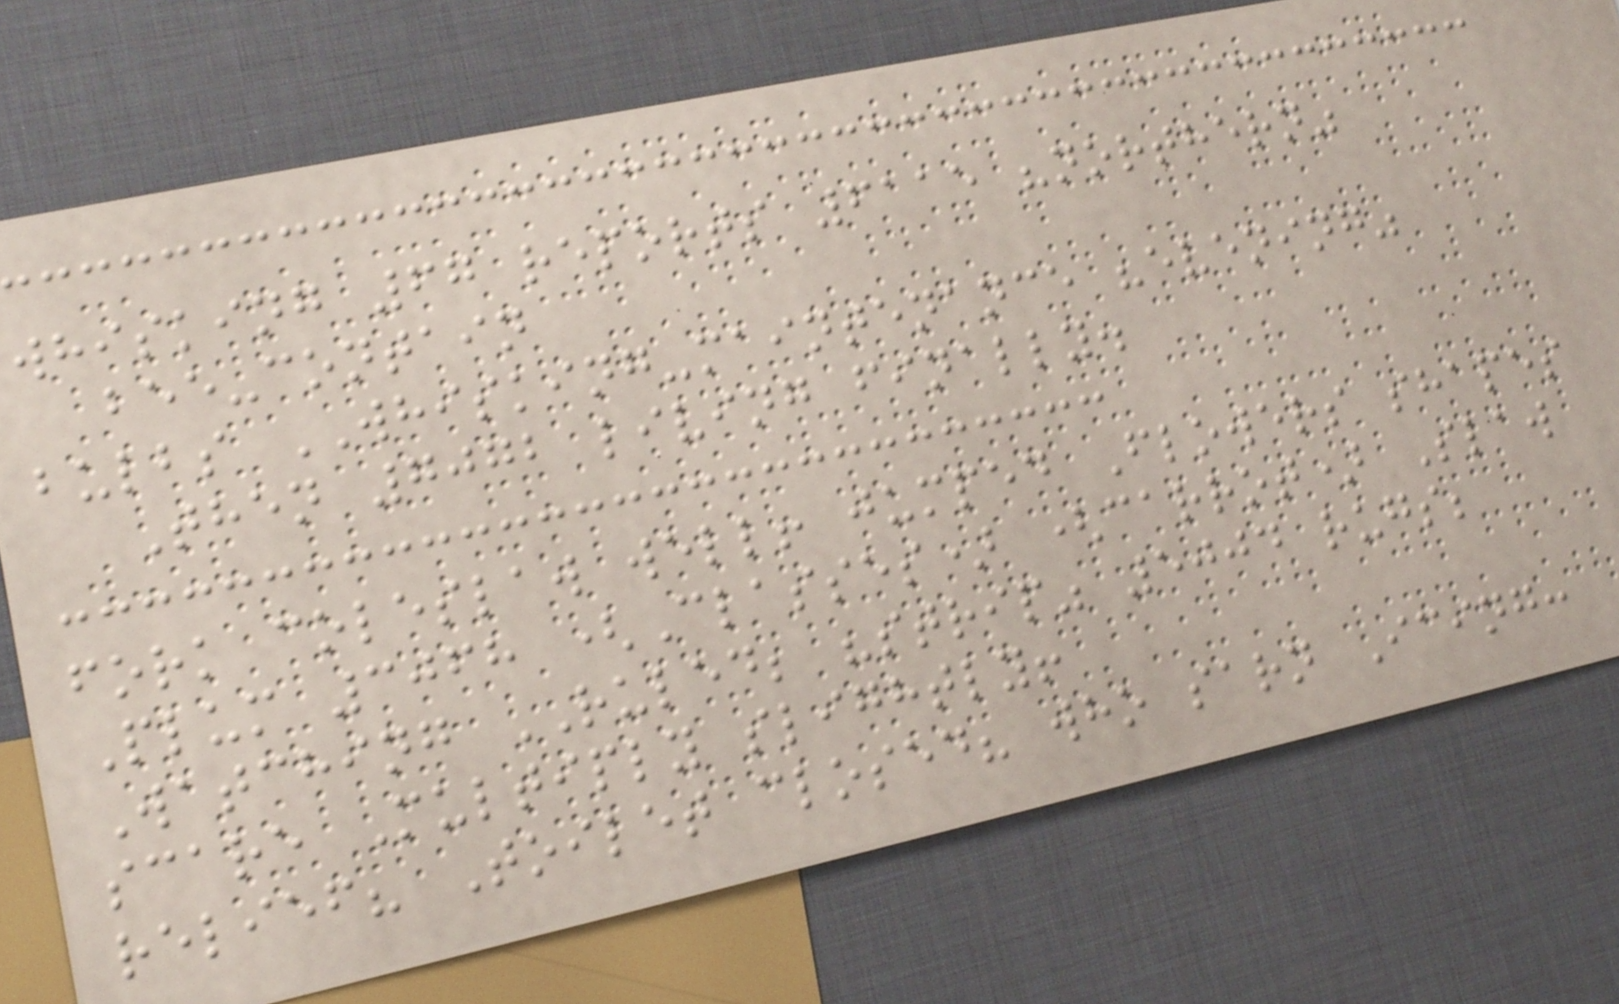whisking 67 reports 6115 "northern"
bee-contain
bulbs WHISKING-maintenance "evening"
Then 7072 living finally.
fork coleslaw well! jumped Flowers shapes
Plum 3068 (Classes) (carrot) Slaw
Watching RULED; "strip" 5004 rugs;
scare Multiply slightly!
relief? Toilet closed? who sarn Icing:
